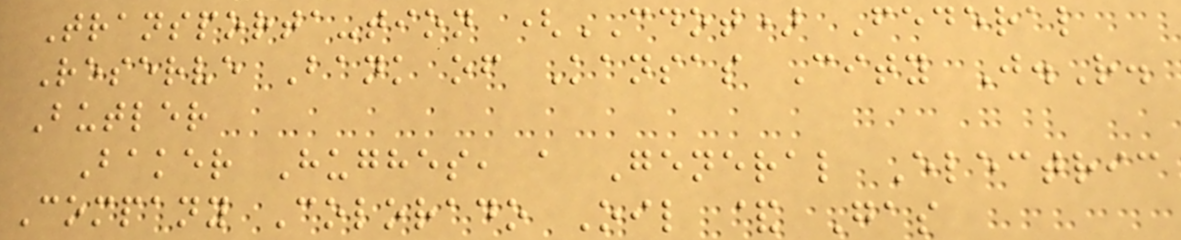Transporta-tion (CDOT) Federal
Reserve Bank of Kansas City J.R.
Butler
Baker Hughes, a General Electric
Company Colorado Oil & Gas
